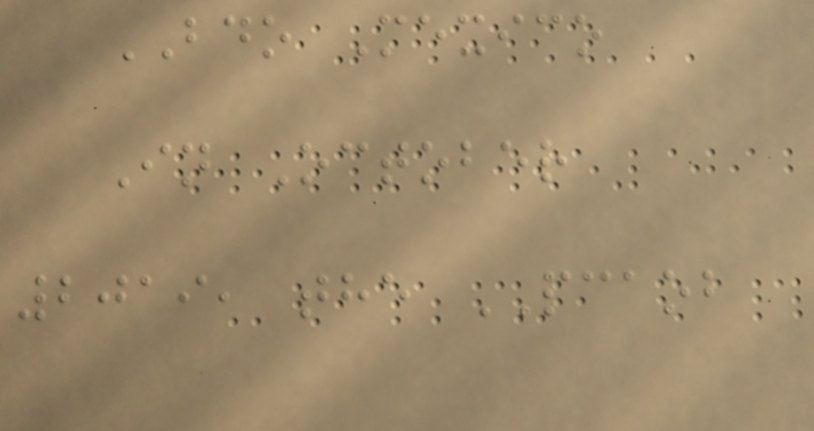BDO Mexico
In October
2019, the PCAOB
